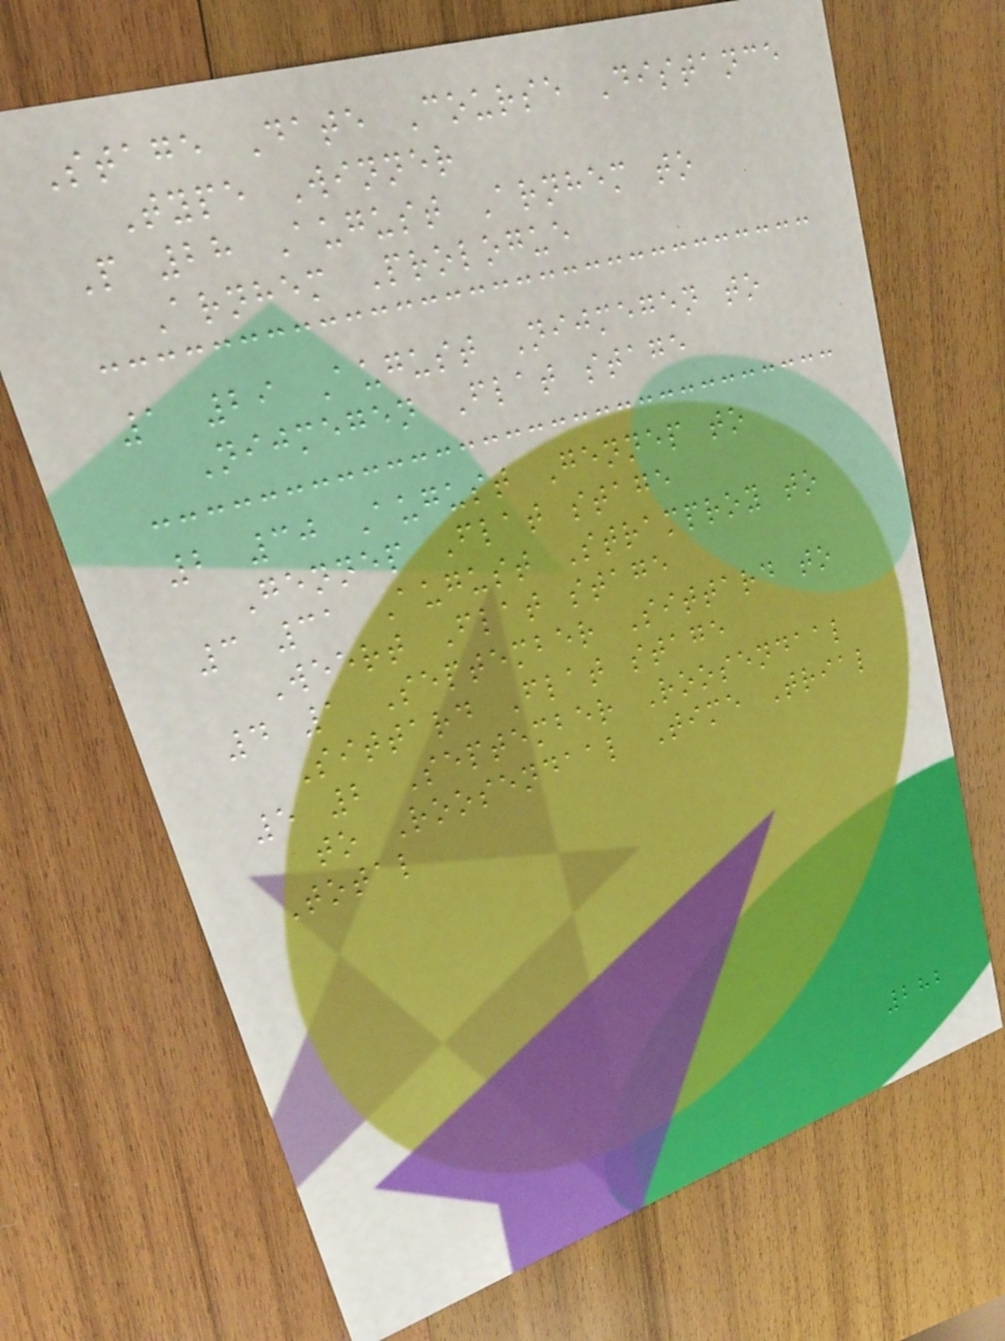Stage Date Course Distance
Type Winner
P 28 August Arnhem to
Arnhem Prologue
1 29 August Nijmegen to
Nijmegen Flat stage
2 30 August Gennep to
Gennep Flat stage
3 31 August Stramproy to
Weert Flat stage
4 1 September Sittard to
Sittard Flat stage
5 2 September Roosendaal
to Roosendaal Time Trial
Total
282
